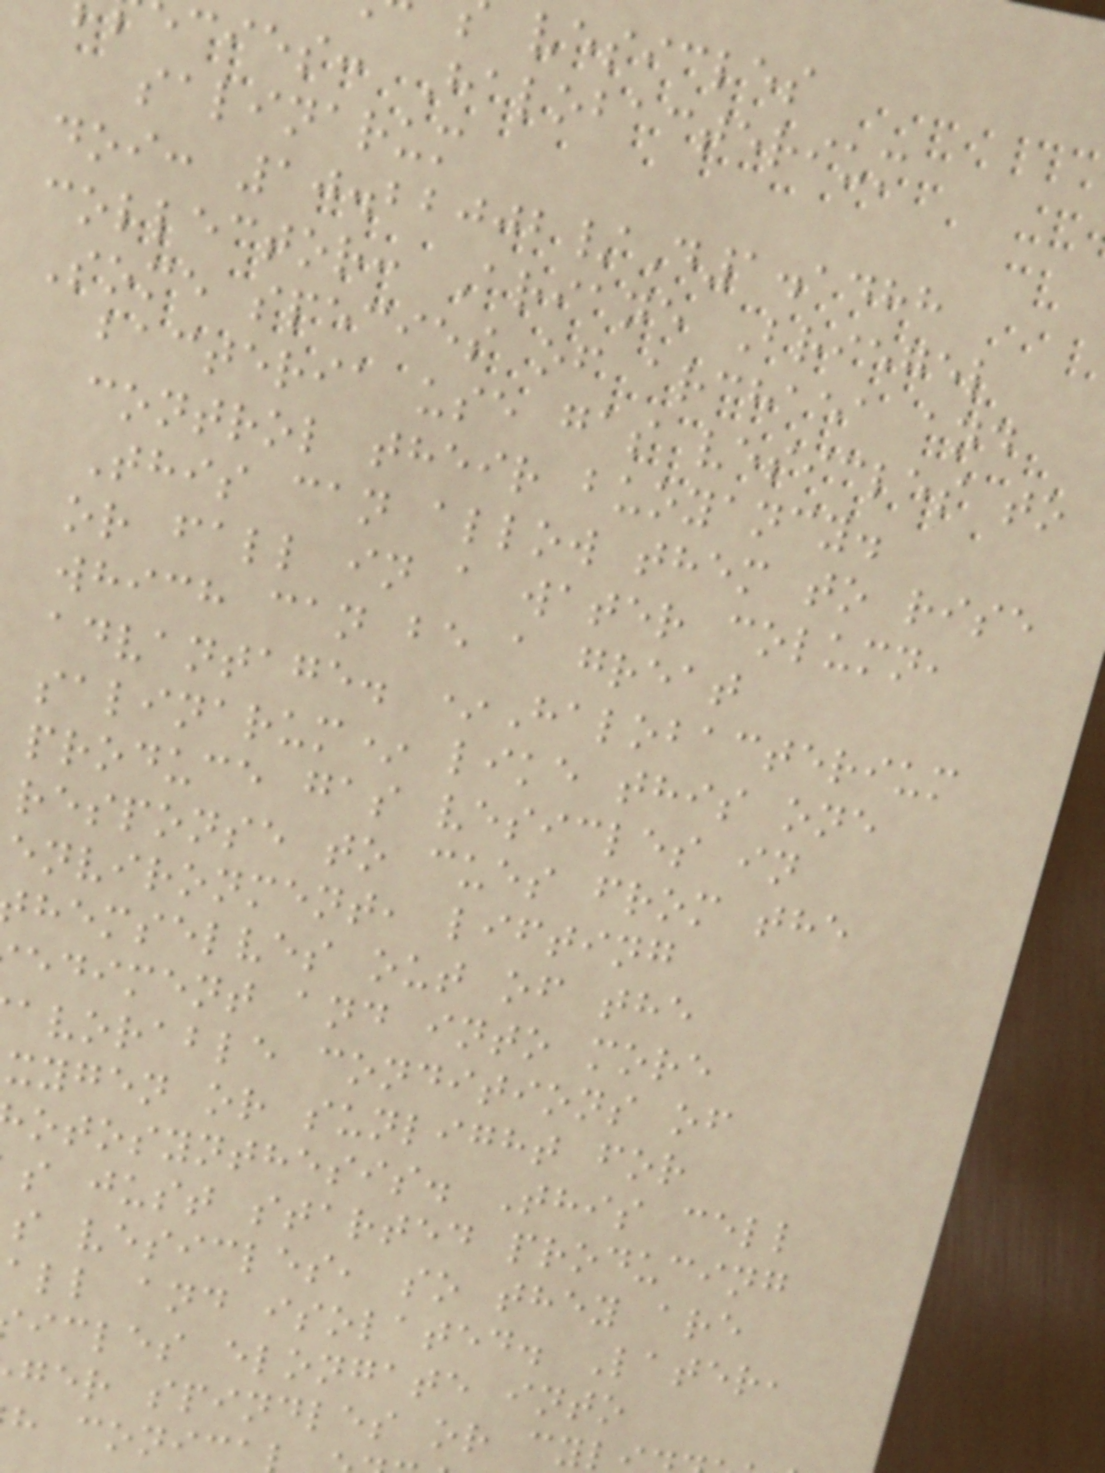vesicles
cies: Halobacterium
salinarum
doi: 10.22002/D1.1488
collector: Ariane Briegel
Some species of archaea and
bacteria use gas vesicles to
control their buoyancy.
This can allow them to rise
or fall in a water column,
which can be a great
advantage. *Halobacterium
salinarum* like this one
produce gas vesicles in
response to cues from the
environment, lifting
hemselves out of the
ediment and into more
avorable conditions of
xygen or sunlight for
otosynthesis. This cell
s just started producing
s vesicles, so they are
all and isolated. Later,
icles elongate into
ger spindles or cy
h conica
